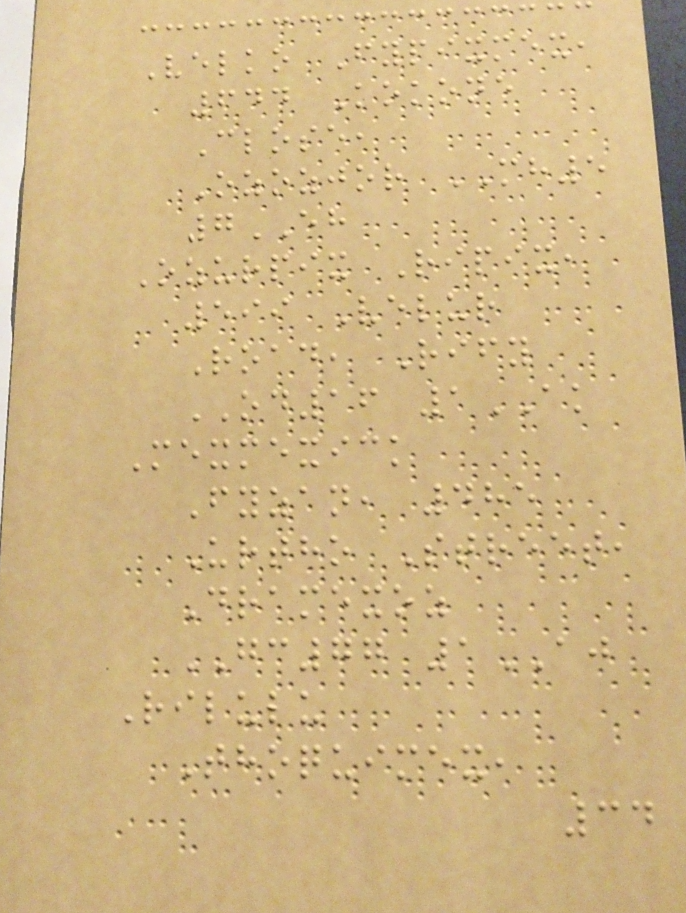Velko Fypixmex,
644 Kokone
Close,
Ozozjor MH5
7EH
Ozurpix Ripix,
599 Velur
Road, Rify
OD16 1AK
Mexmexick
Fyzan, 485
Urtho Street,
Dramexoz
GC77 1AJ
Rilulu
Thoquimex,
34
